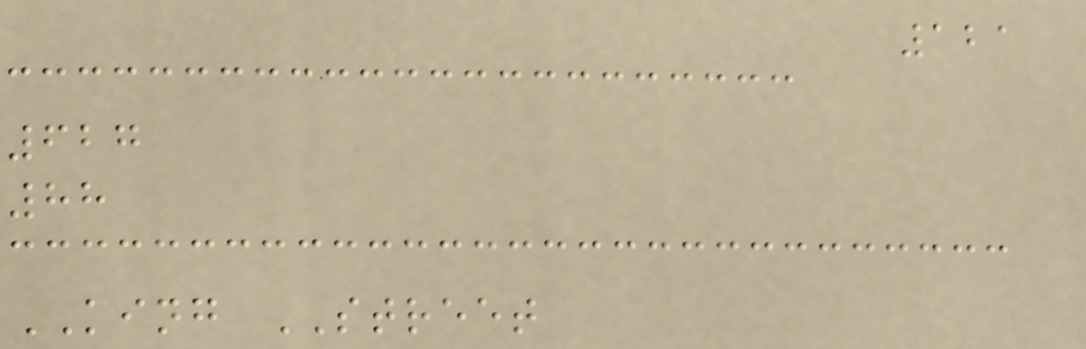121
627
88
KING STREET
